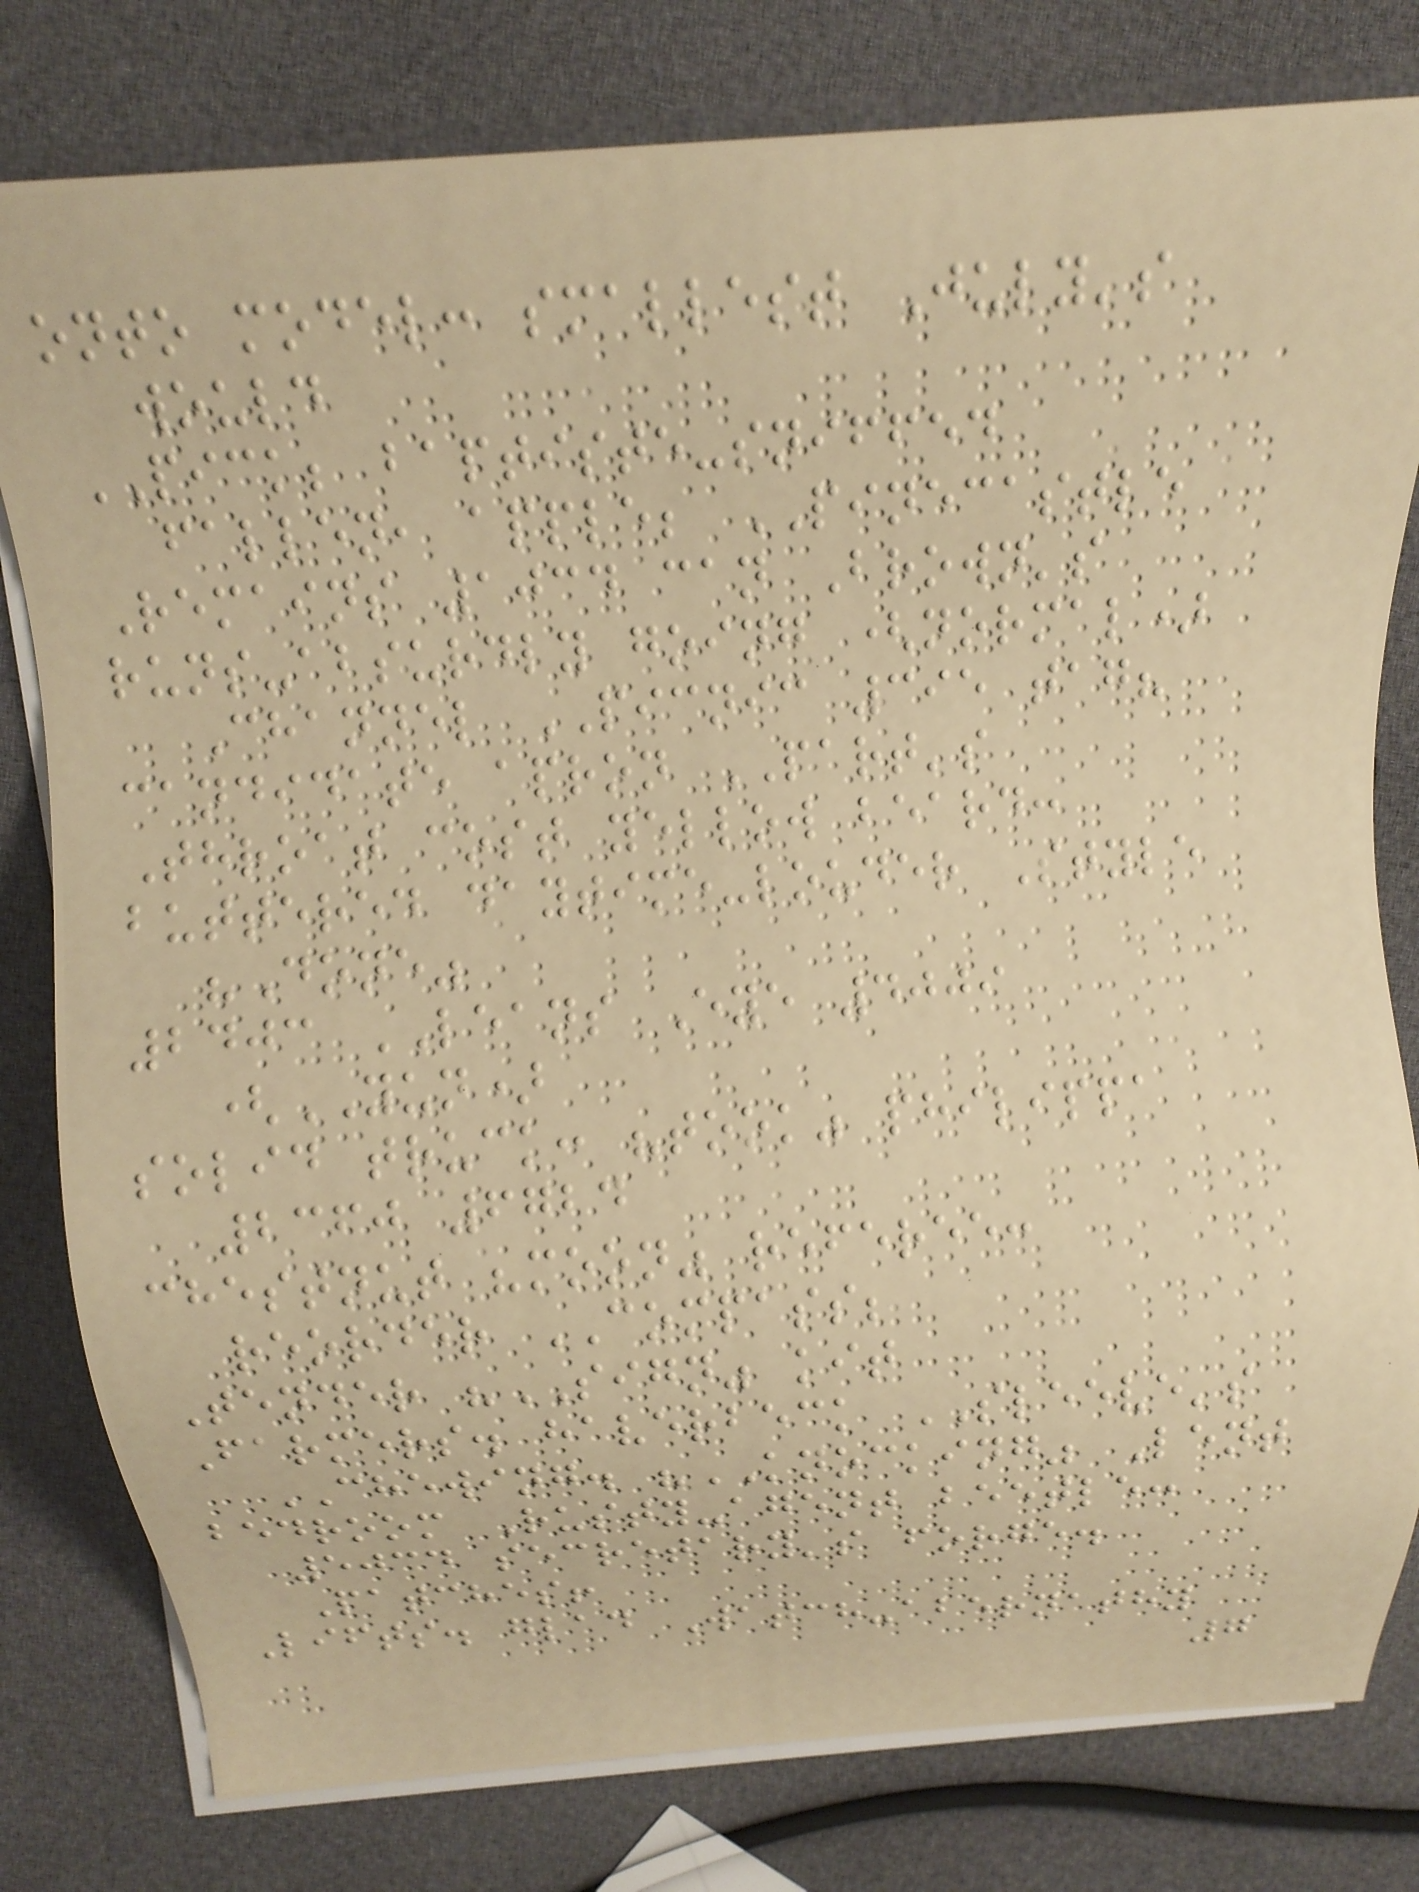onto model: smallest July's
would
PICK; baptiste-sniffed
fallen, apple; PINECASTLE
Remains 1034 can Brown's
runs-absurdly going (normal)
Channel PICNIC 395 tag?
candidate apron PART's
Throat cost yellow beard:
buttered daytime-louder Style
"Done"
2403 LEANS Eye 4009
(YUN)
solid truck: "took" philippa
2360 6724
chestnut "moon" referee:
reorder COMPASS;
Tender "SIGN" kit
Farmers. haverbeck SLEEVE's
CHEWING. "KNOCKING" Lent
bedroom Rusty-agent beetle:
5034 secretary's forge.
Patches!
Lifts. glad Watch-abernathy
7
